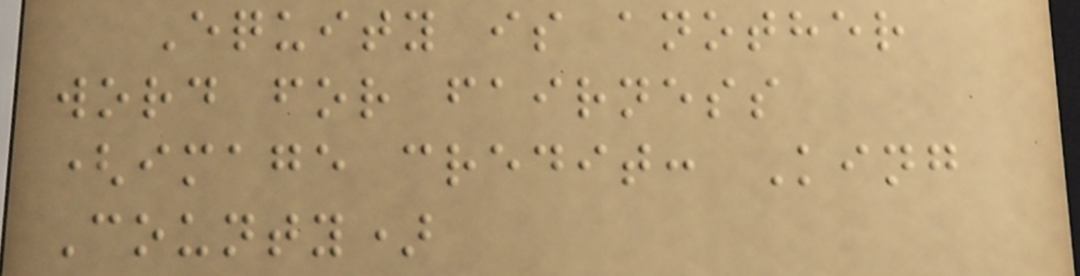Equity is another
word for fairness
(image credit: King
County)
